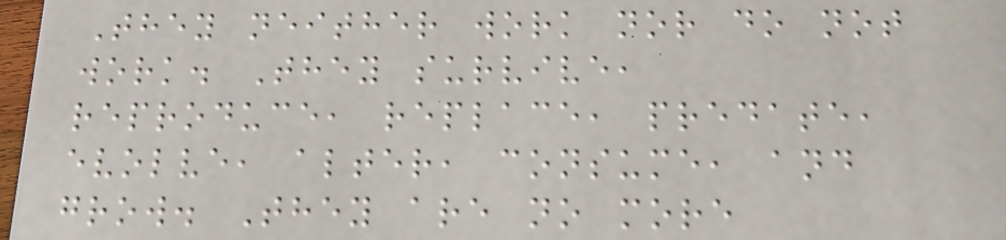They neither work nor do not
work. They survive,
reproduce, replace, predate,
evolve, alter, consume, and
grow. They are no more
